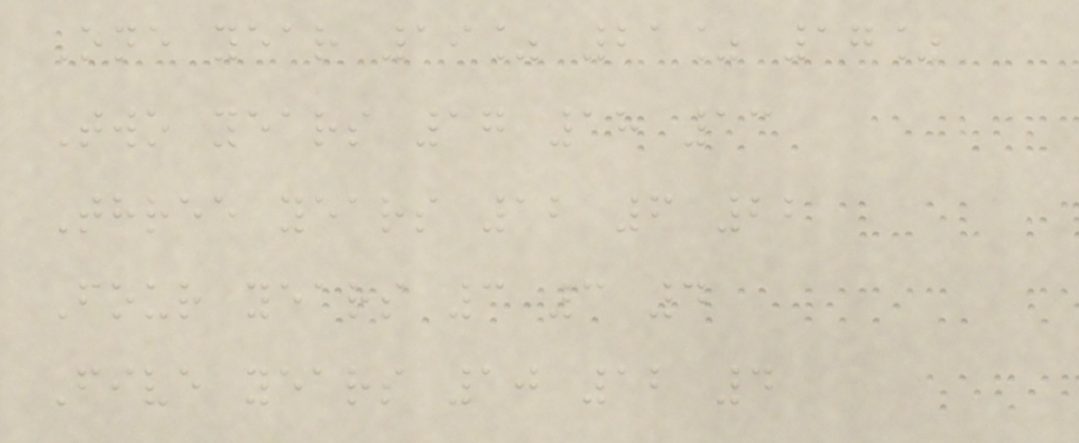One year 19% 21% 17%
Two years 17 18 13
Three years 12 6 22
Four years 3 3 4
Five years 10 12 4
